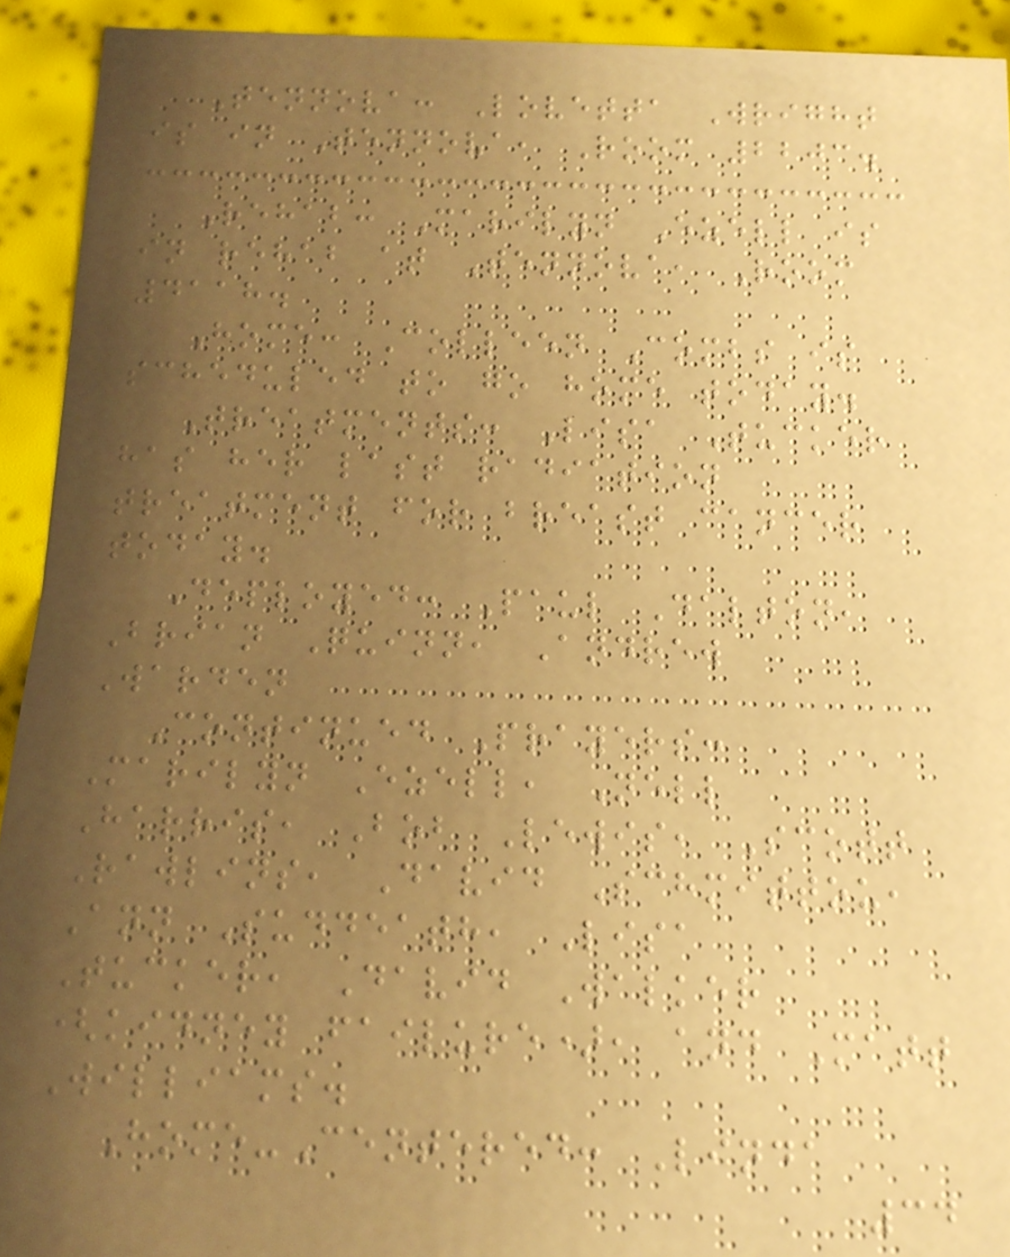Tennova: Lovetta Wright
is in Tennova, Room 2203.
Rehab: Marilyn Ezell is
in rehab at Tennova, Room
4118.
Home: Colleen Combs is
scheduled to go home today.
Treatments: Lisa Tucker
has her last radiation
treatment for breast cancer
today.
Deployed: Paul Dalton,
Brian Quinn, Andrew
Warden
Continued Prayers:
Marilyn Ezell, Nell
Harris, Bob Lewis, Scott
Rawlins, David Schmittou,
Ann Suddeath, Lisa
Tucker, David Walker
(kidney failure), and Matt
Williams.
Home-Centered: Linda
34
